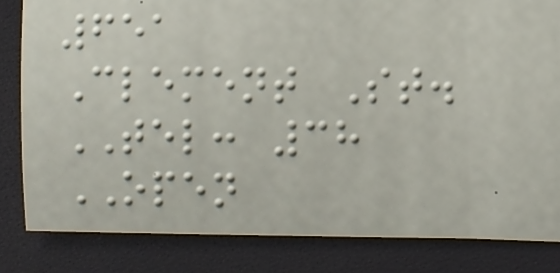651
Clement St.
TEL: 38
OPEN
